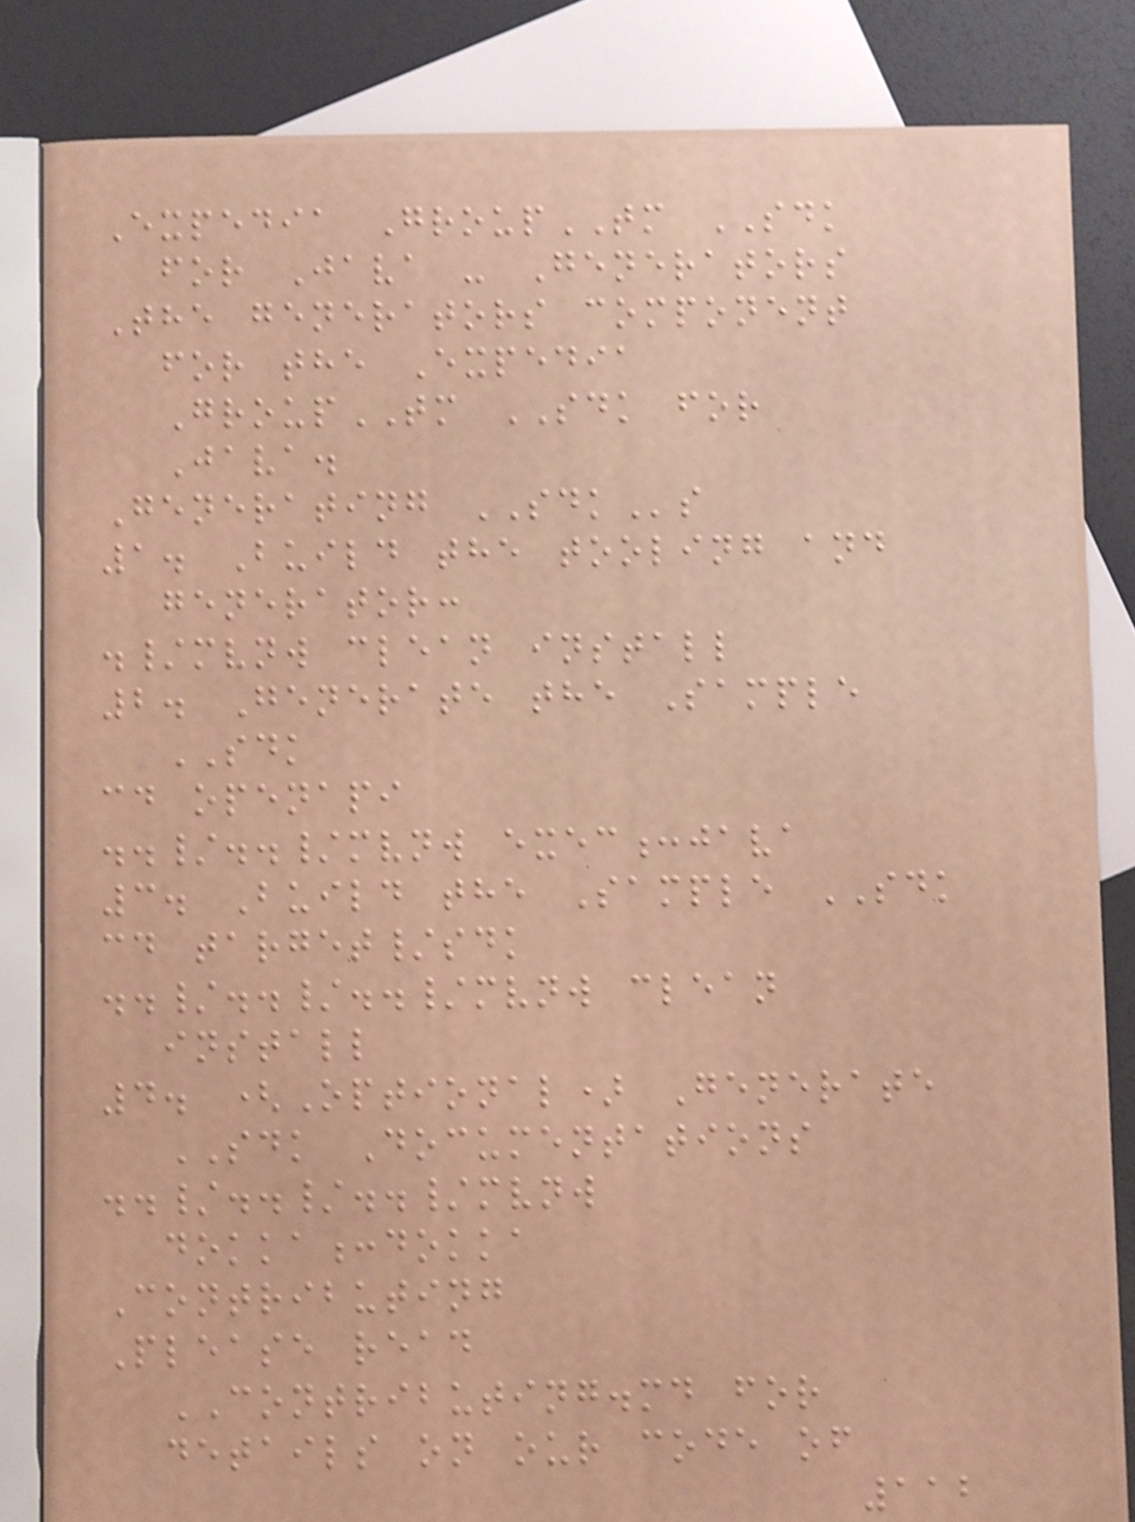Expedia GroupTM SDK
for Java - Generators
The generators component
for the Expedia
GroupTM SDK for
Java.
Generating SDKs
1. Build the tooling and
generator:
./mvnw clean install
2. Generate the Sample
SDK
cd openapi
../../mvnw exec:java
3. Build the Sample SDK
cd target/sdk
../../../mvnw clean
install
4. (Optional) Generate
SDK Documentations
../../../mvnw
dokka:dokka
Contributing
Please read
CONTRIBUTING.md for
details on our code of
112
